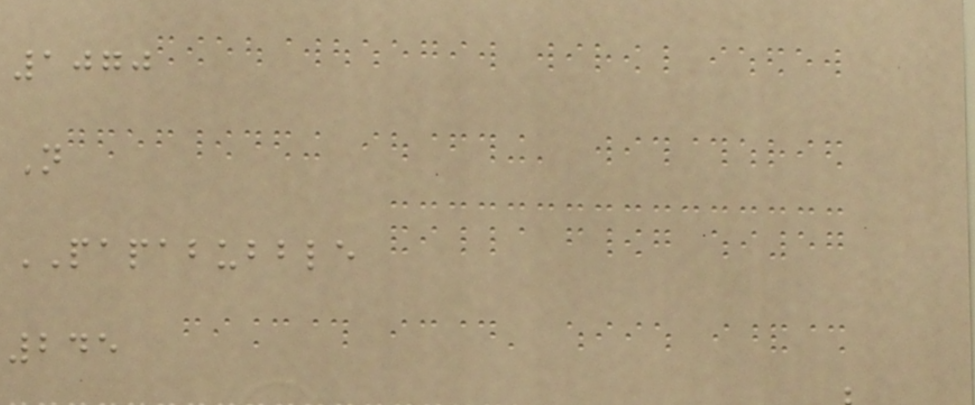1070
N
PAPABUBBLE
245
